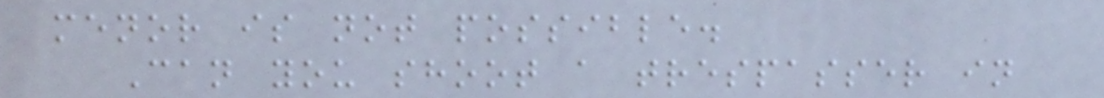menor is not possible.
Can you shoot a trespasser in
